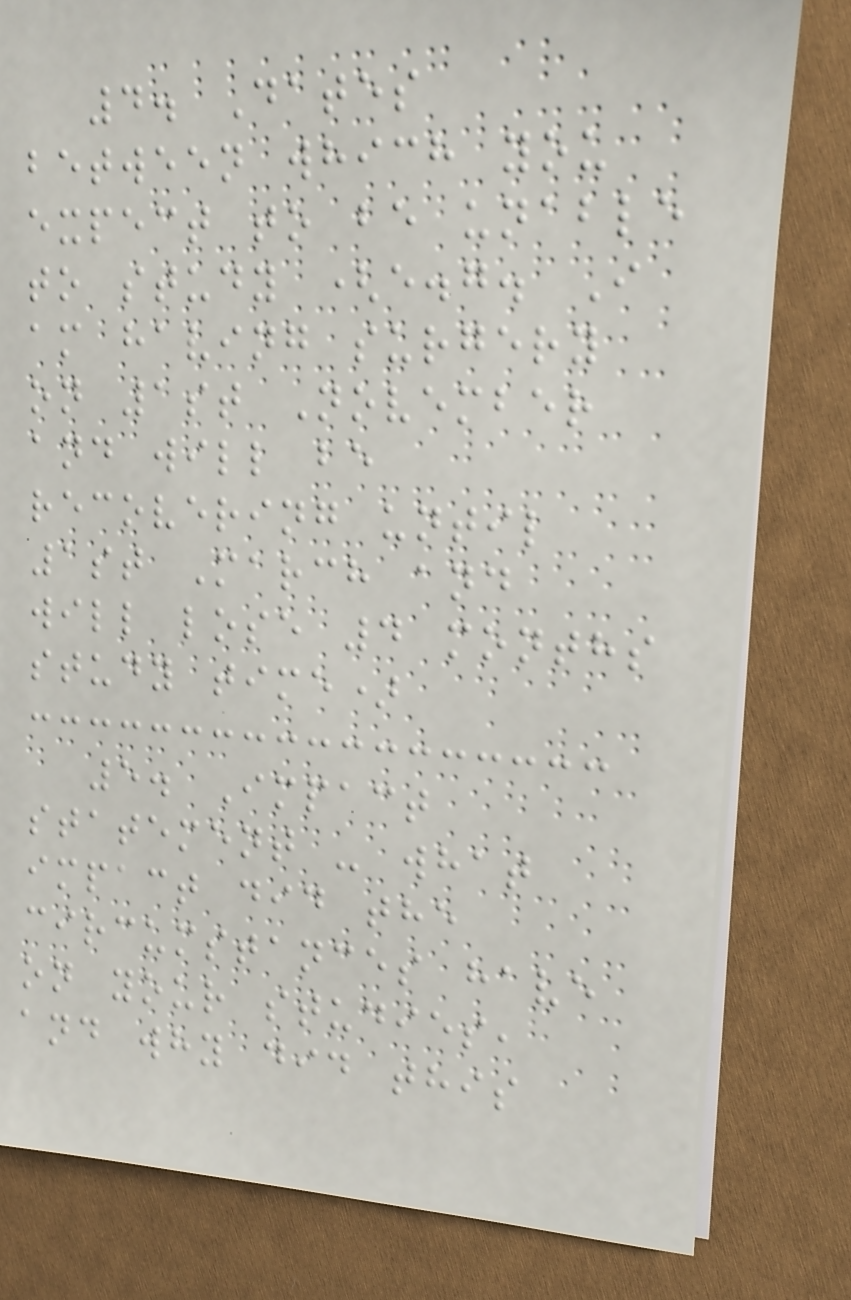4. Dates
between which you
expect to be unable
to study (e.g. I
am having surgery
on 1st November
and will be
recovering until
1st March and
will lose 4 months
study time)
5. Impact
statement - what
impact did the
circumstances have
on your studies,
and why did this
